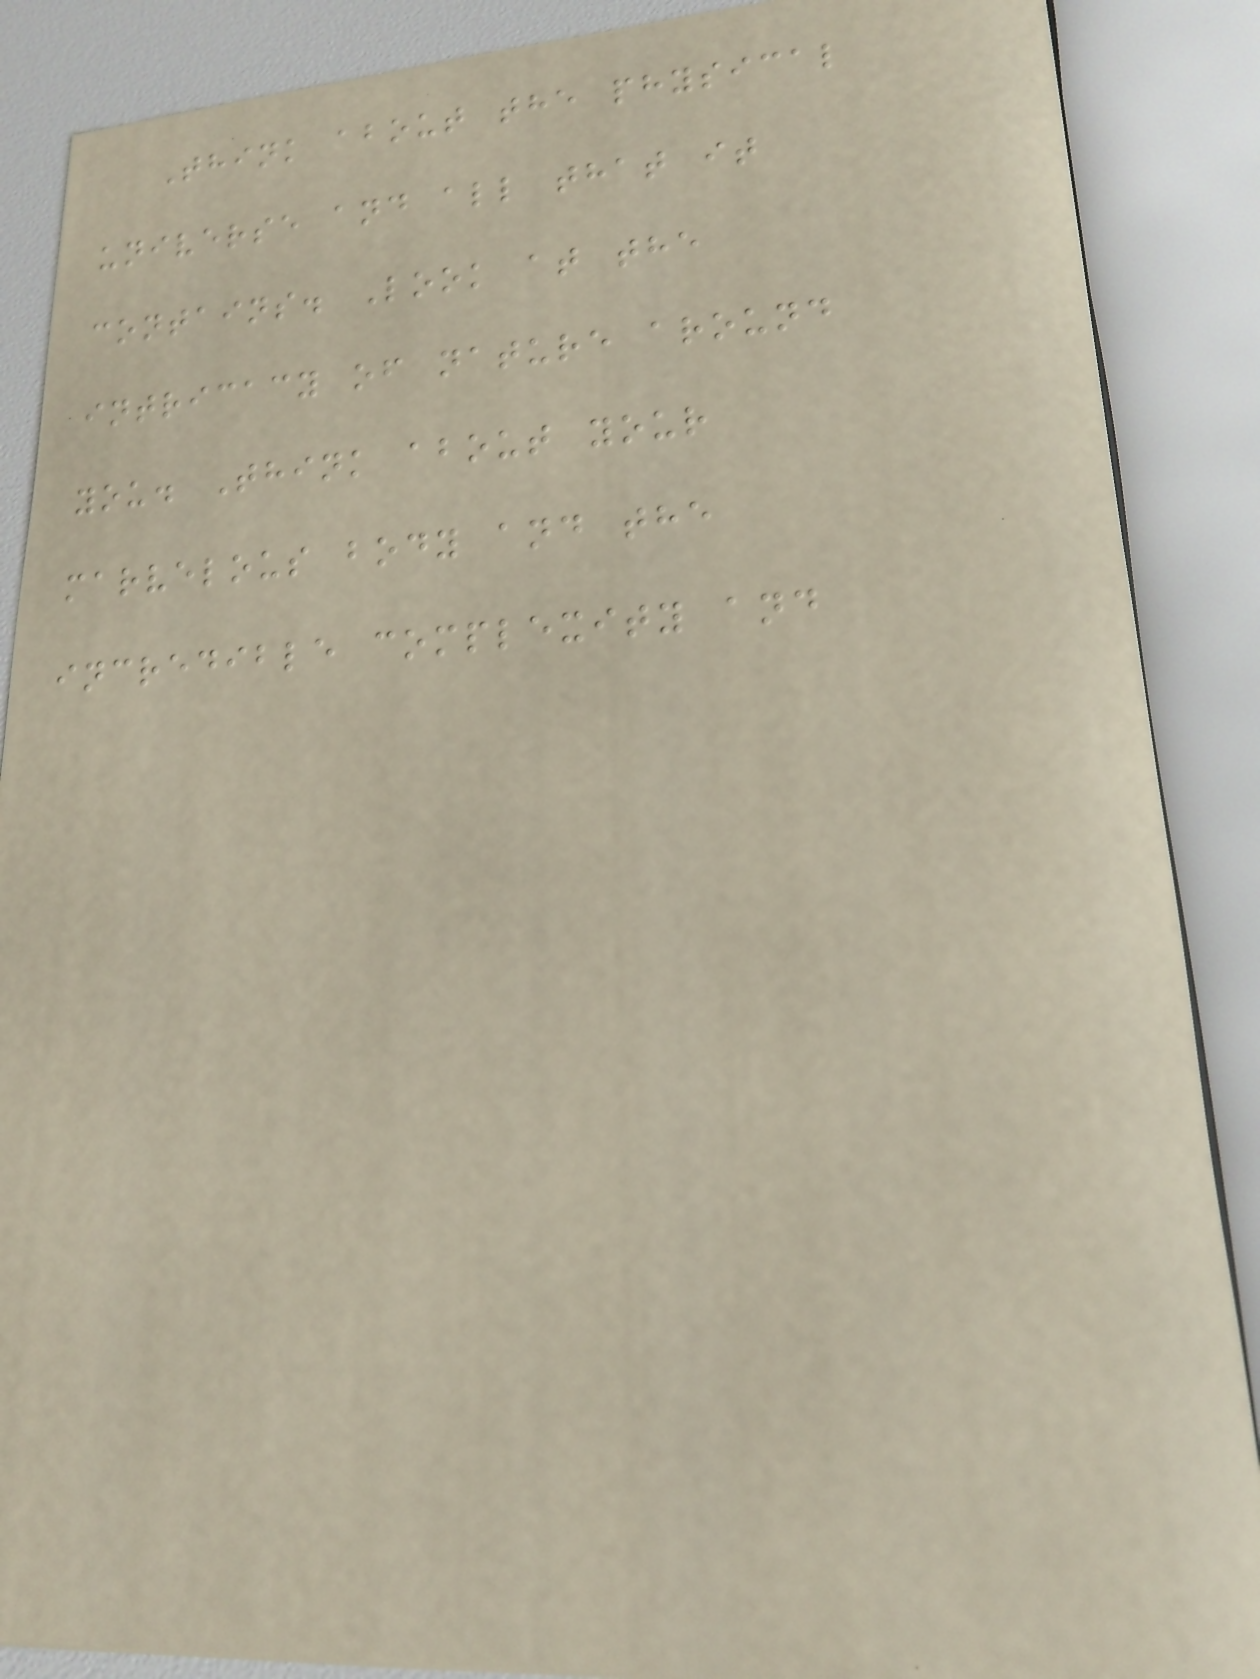Think about the physical
universe and all that it
contains. Look at the
intricacy of nature around
you. Think about your
marvelous body and the
incredible complexity and
